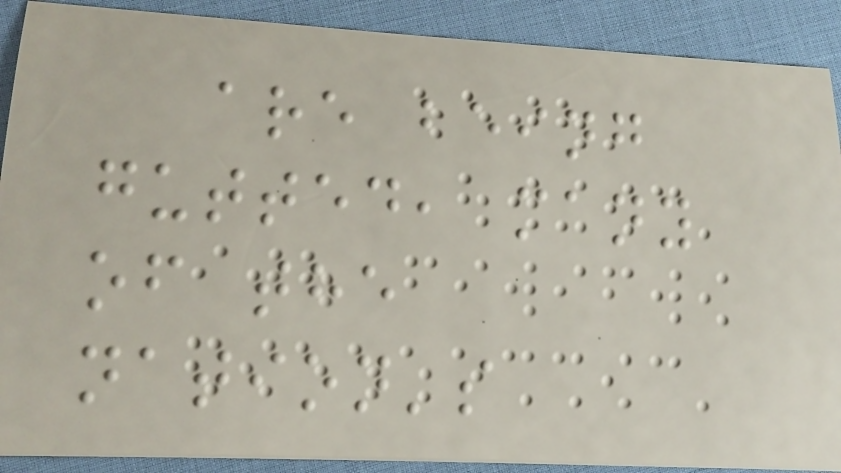are being
gutted, many
of the
nation's
